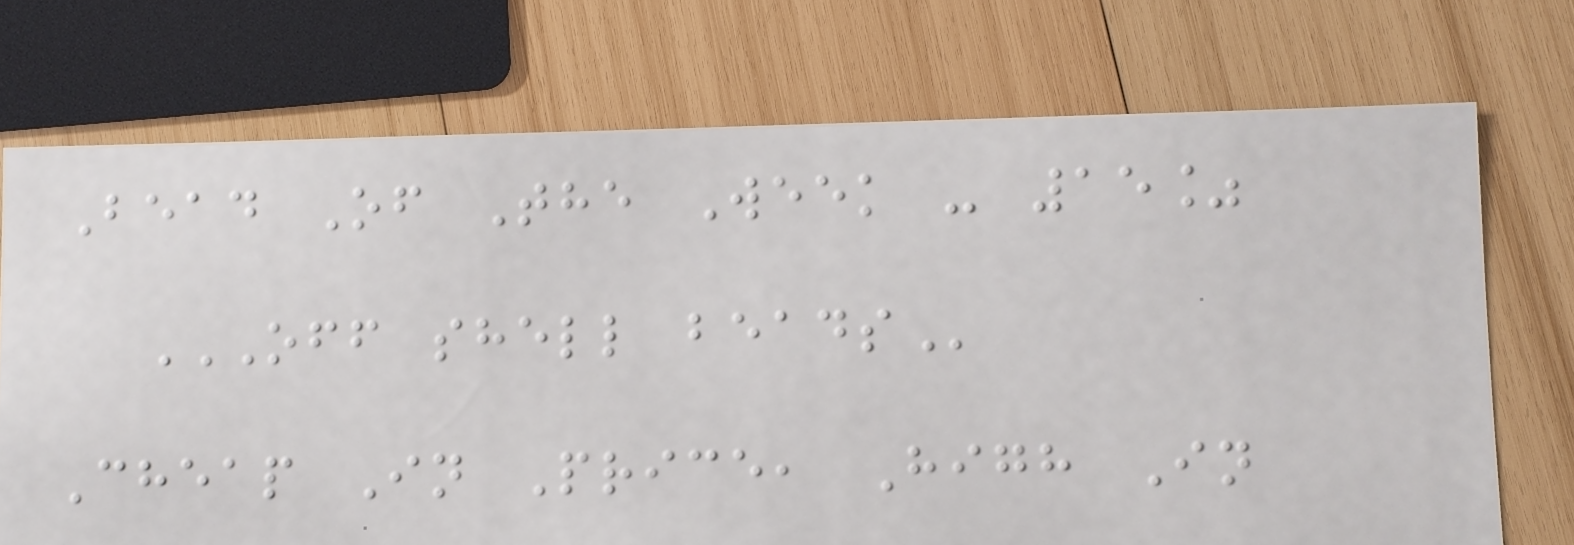Bead Of The Week - 15%
OFF SHELL BEADS
Cheap In Price, High In
